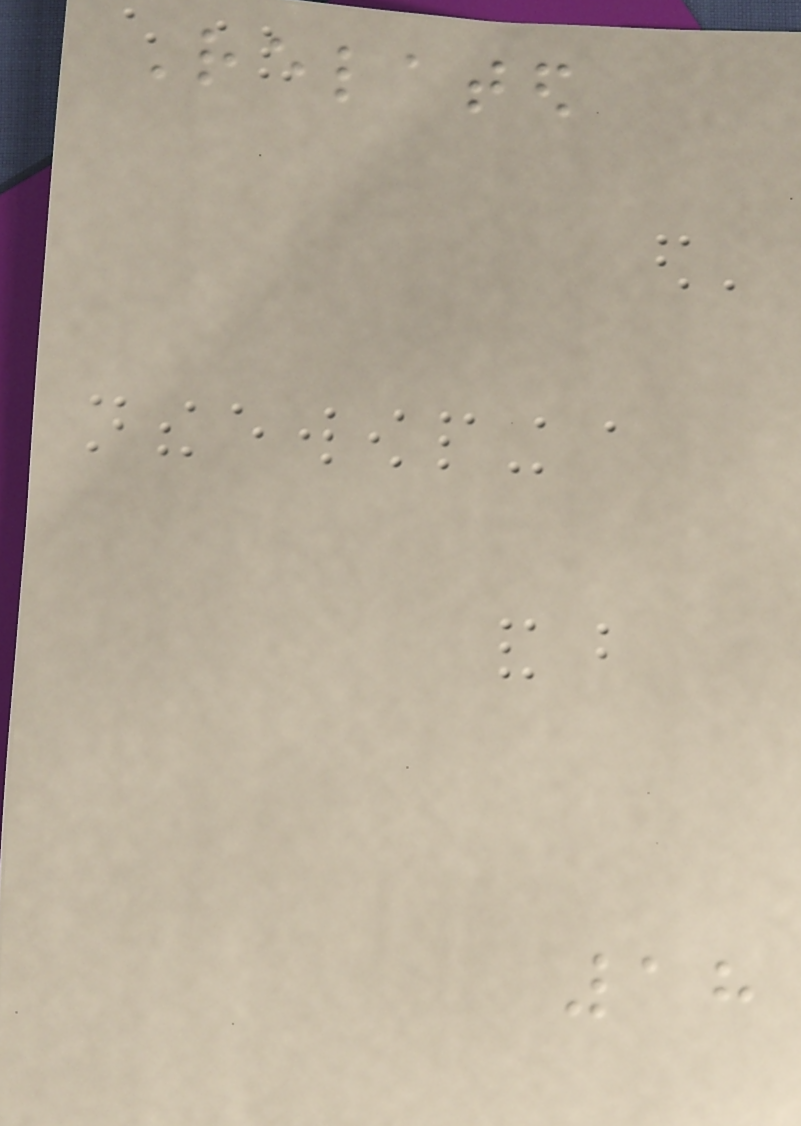Related
18
